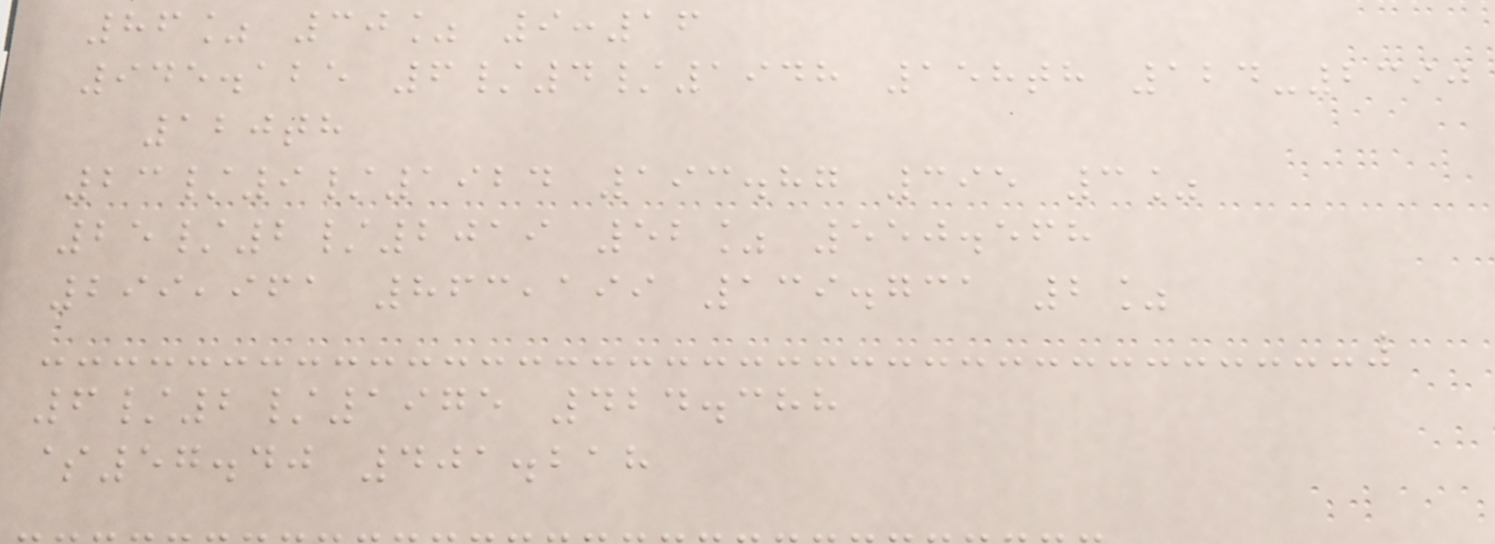86% 30% 9:16
945.125 6/4/1948 158th 124-2390
120th
23/9/1924 193.87 395 3%
25/2/2019 52% 550.568
299,961 863,199 139.731 2%
6/2/1975 424.388
$57.40 401.218
